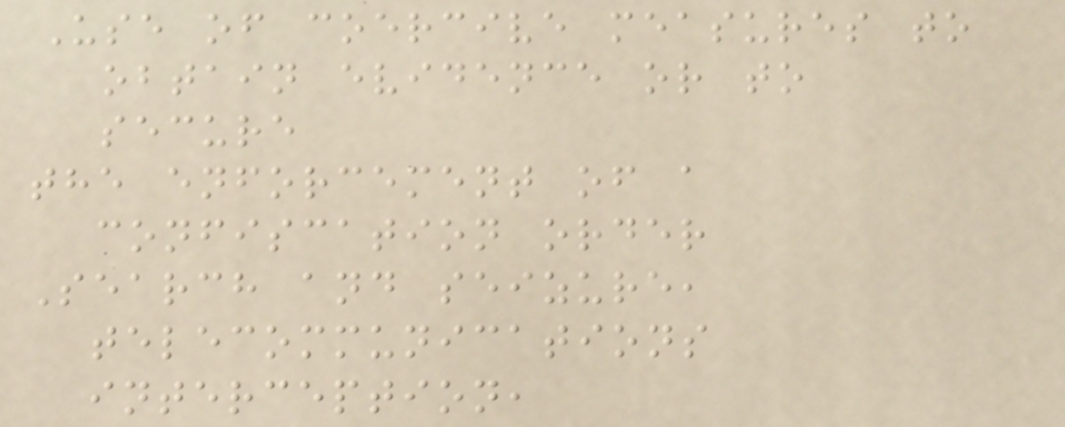Use of coercive measures to
obtain evidence or to
secure
the enforcement of a
confiscation order
Search and seizure,
telecommunications
interception,
